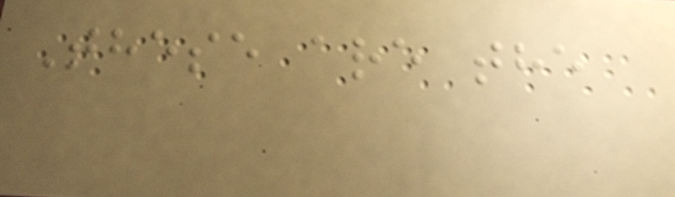These are the
